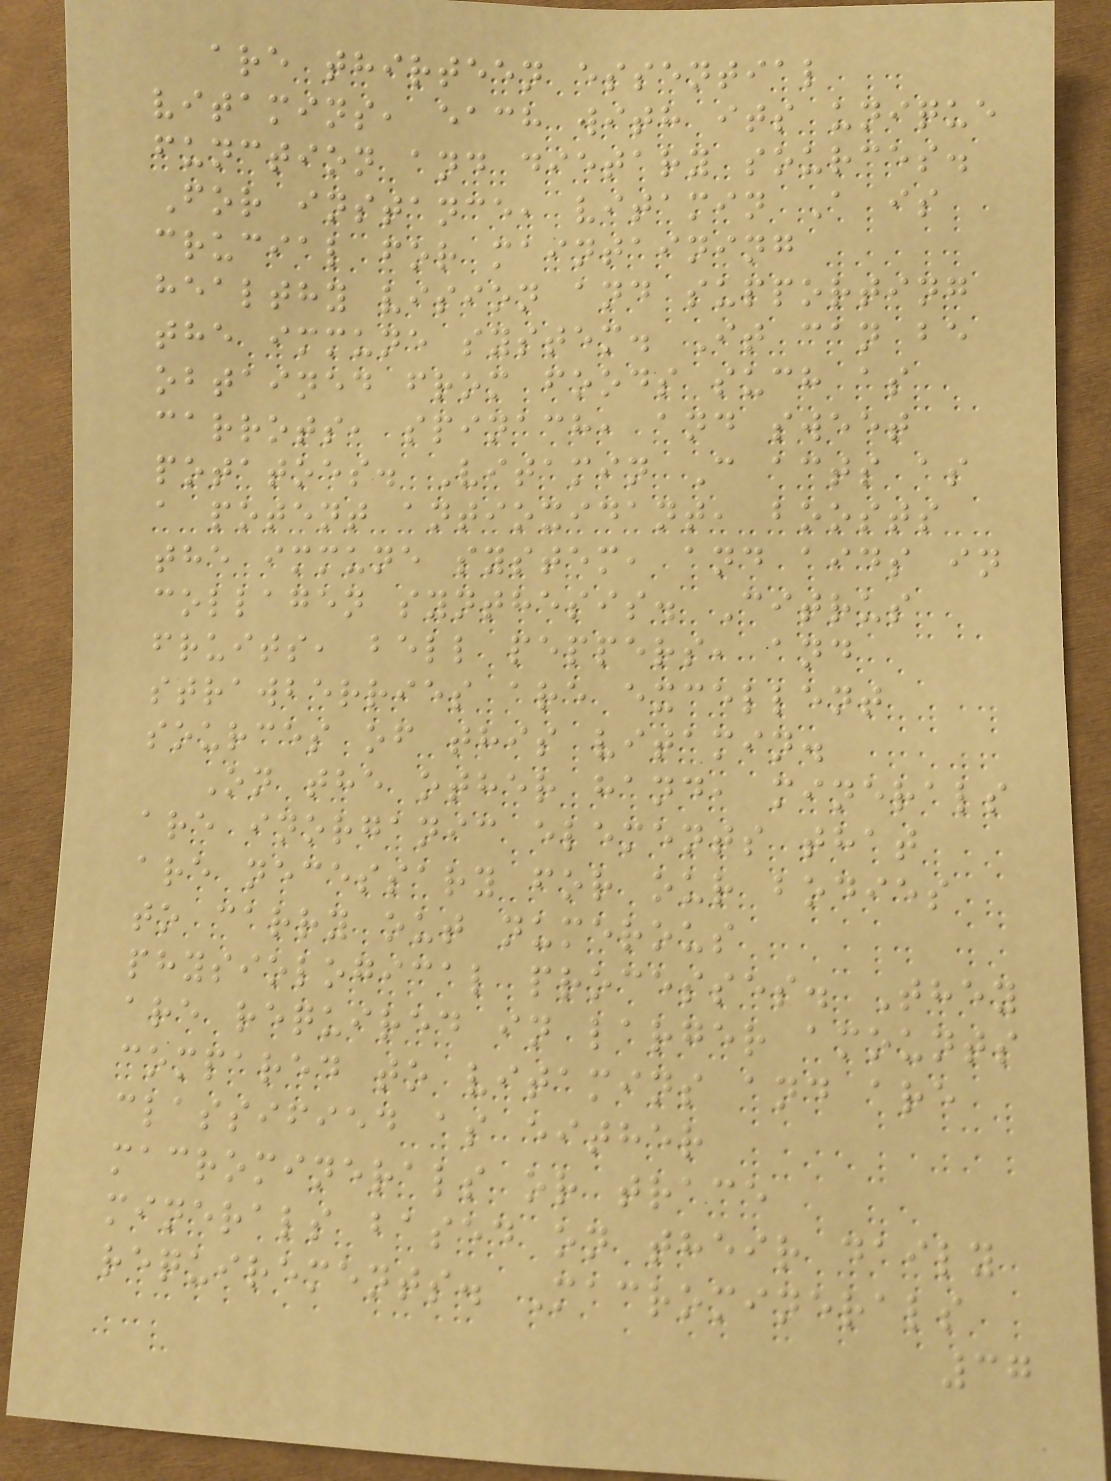are thirteen essential
vitamins, each with its unique
function and dietary sources.
For instance, vitamin A is
crucial for maintaining
healthy vision and supporting
the immune system. It can be
obtained from foods such as
carrots, spinach, and sweet
potatoes. Vitamin C acts as
a potent antioxidant, boosts
the immune system, and aids in
collagen synthesis. Citrus
fruits, bell peppers, and
strawberries are excellent
sources of this vitamin.
On the other hand, minerals
are inorganic elements that
are necessary for our bodies
to carry out numerous
physiological processes. They
are required in larger amounts
compared to vitamins and are
classified as either
macrominerals or trace
minerals based on their daily
requirements. Macrominerals
37
